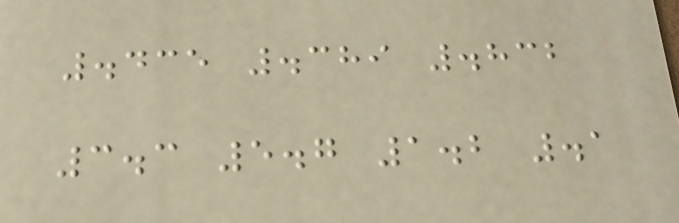.435 .389 .832
3.3 5.7 1.2 .1
